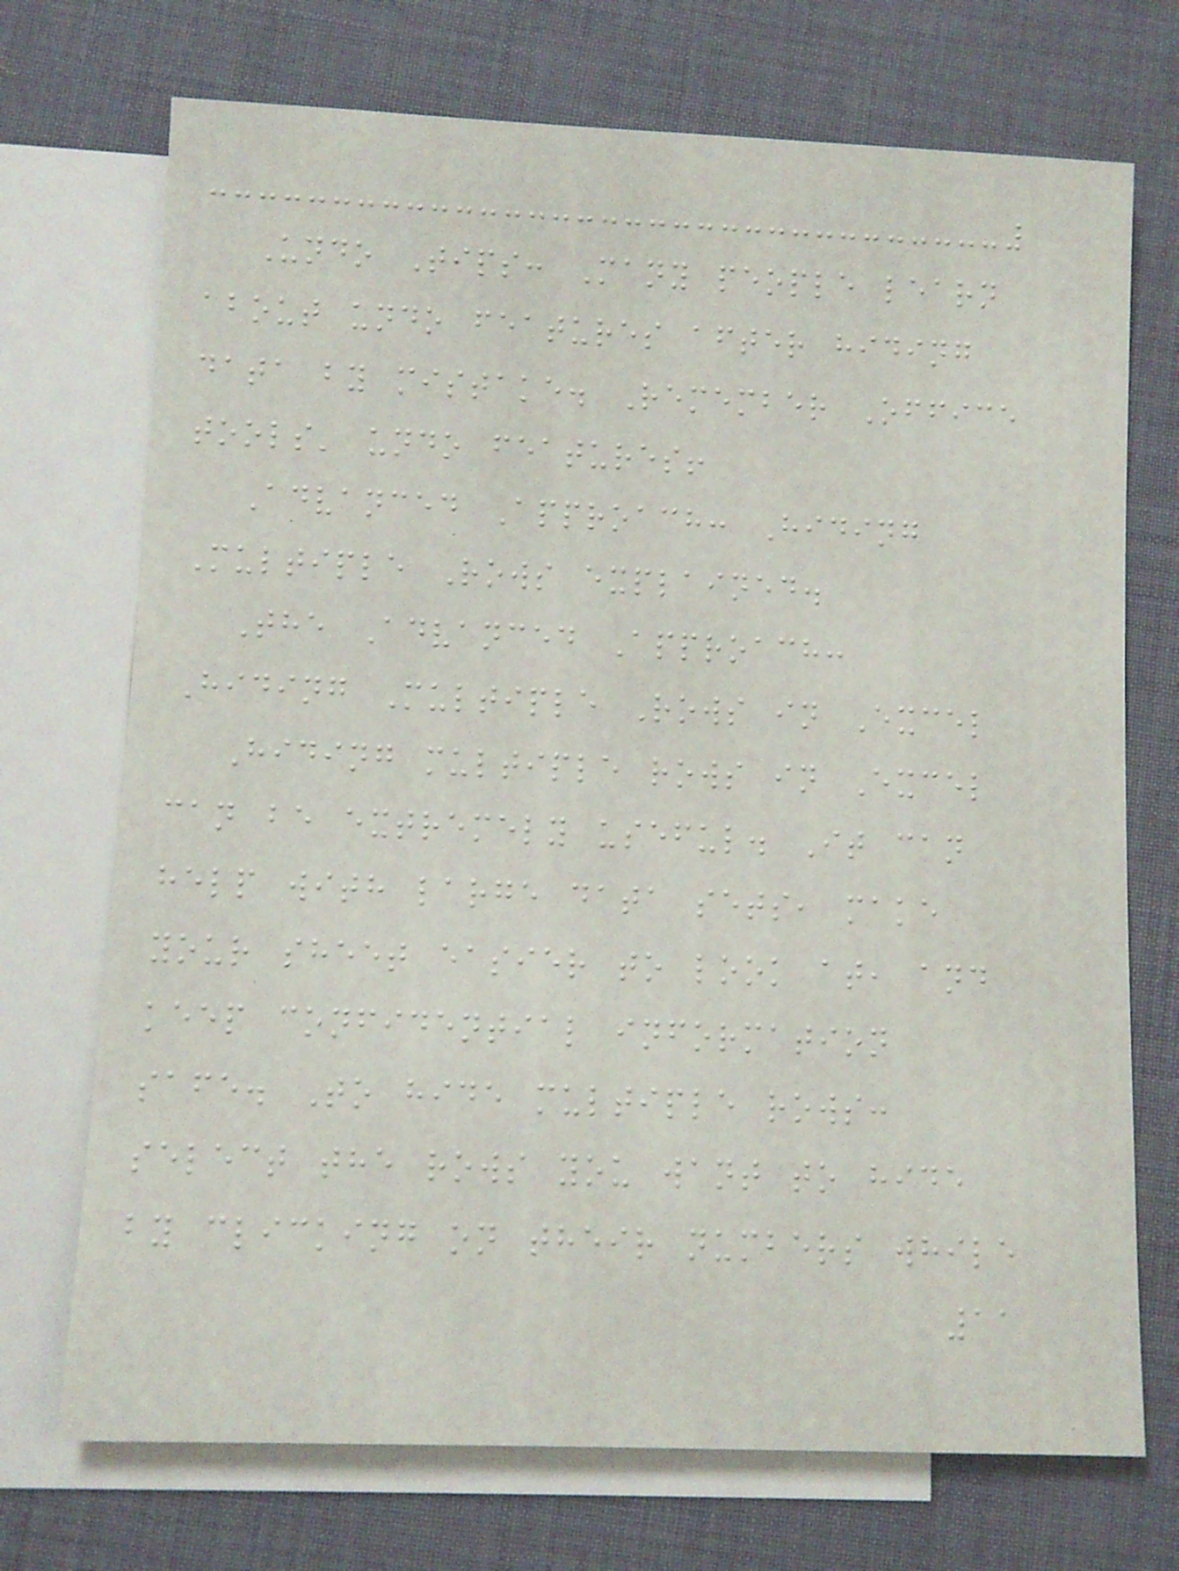Undo Tips: Many people learn
about undo features after hiding
data by mistake. Remember Office
tools' undo features!
Advanced Approach: Hiding
Multiple Rows explained.
The Advanced Approach:
Hiding Multiple Rows in Excel
Hiding multiple rows in Excel
can be extremely useful. It can
help with large data sets, make
your sheet easier to look at, and
keep confidential information
safe. To hide multiple rows:
select the rows you want to hide
by clicking on their numbers while
11
